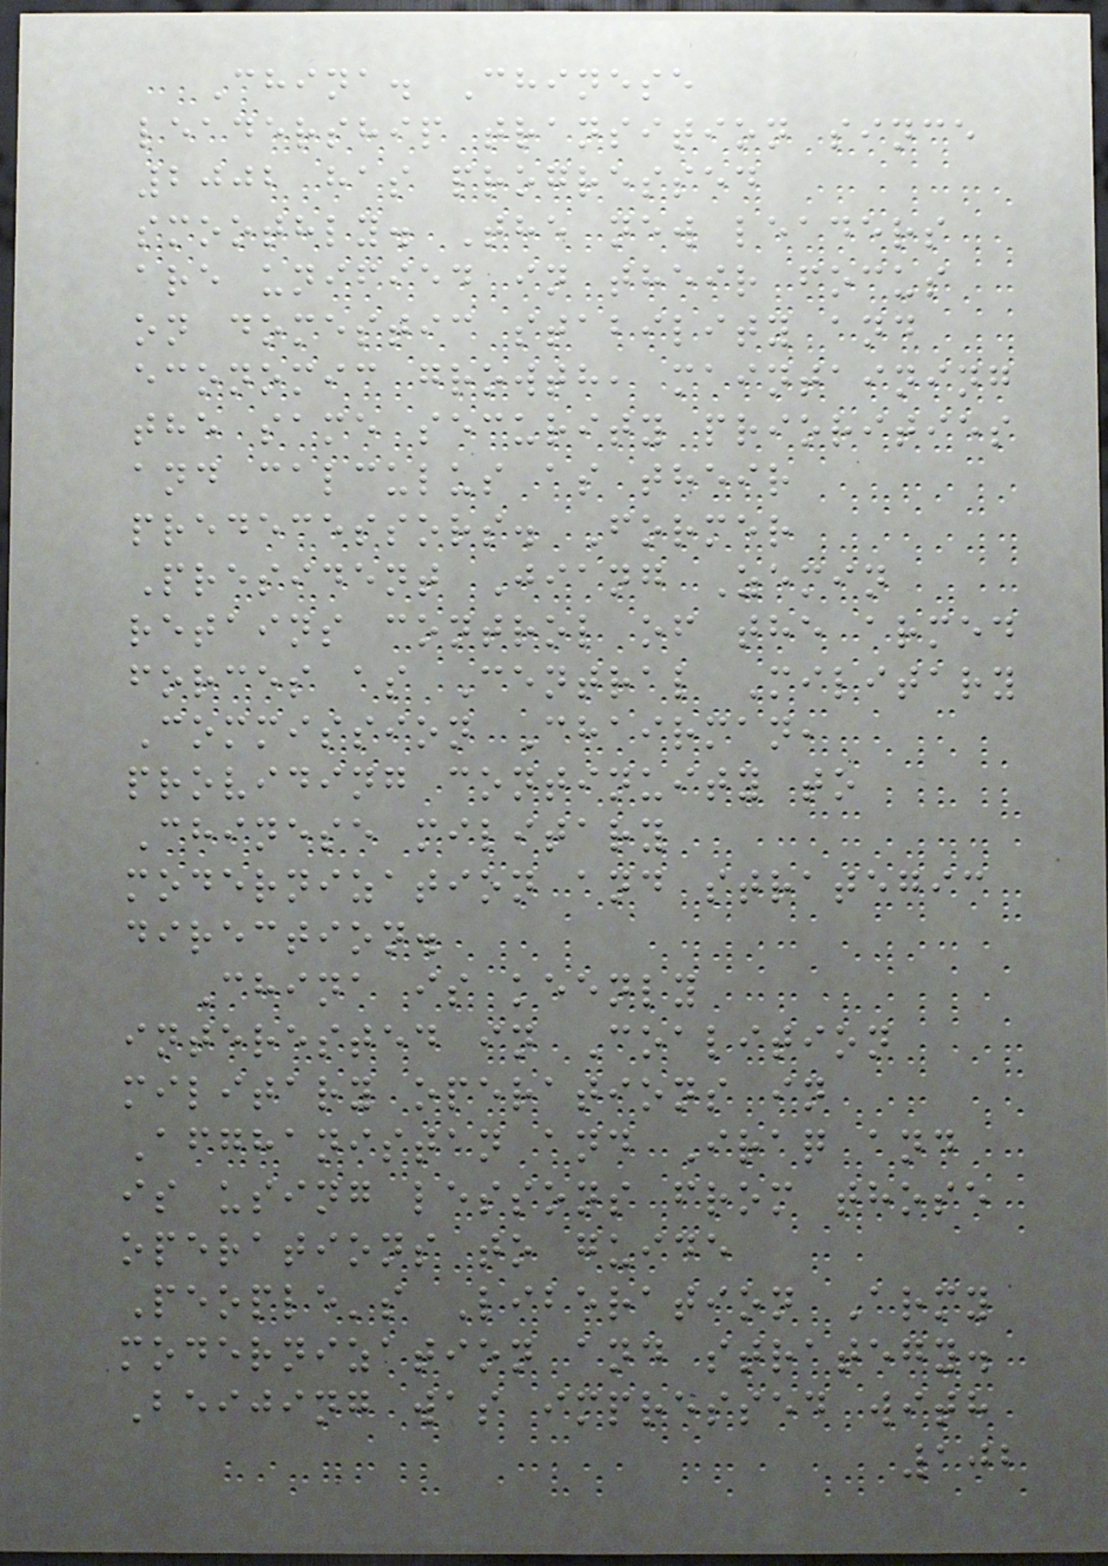China. Chinese
leadership transition since
2002 has progressed
smoothly. The new leaders
are unified in their focus
on domestic stability and
economic growth, maintaining
the same security priorities
and calculus as their
predecessors. Former
President Jiang Zemin
retains control of the armed
forces as Central Military
Commission Chairman,
providing continuity to
Chinese military
modernization and strategic
direction.
China is keenly
interested in Coalition
military operations in
Afghanistan and Iraq and
is using lessons from those
operations to guide
People's Liberation Army
modernization and strategy.
Beijing was impressed with
102
